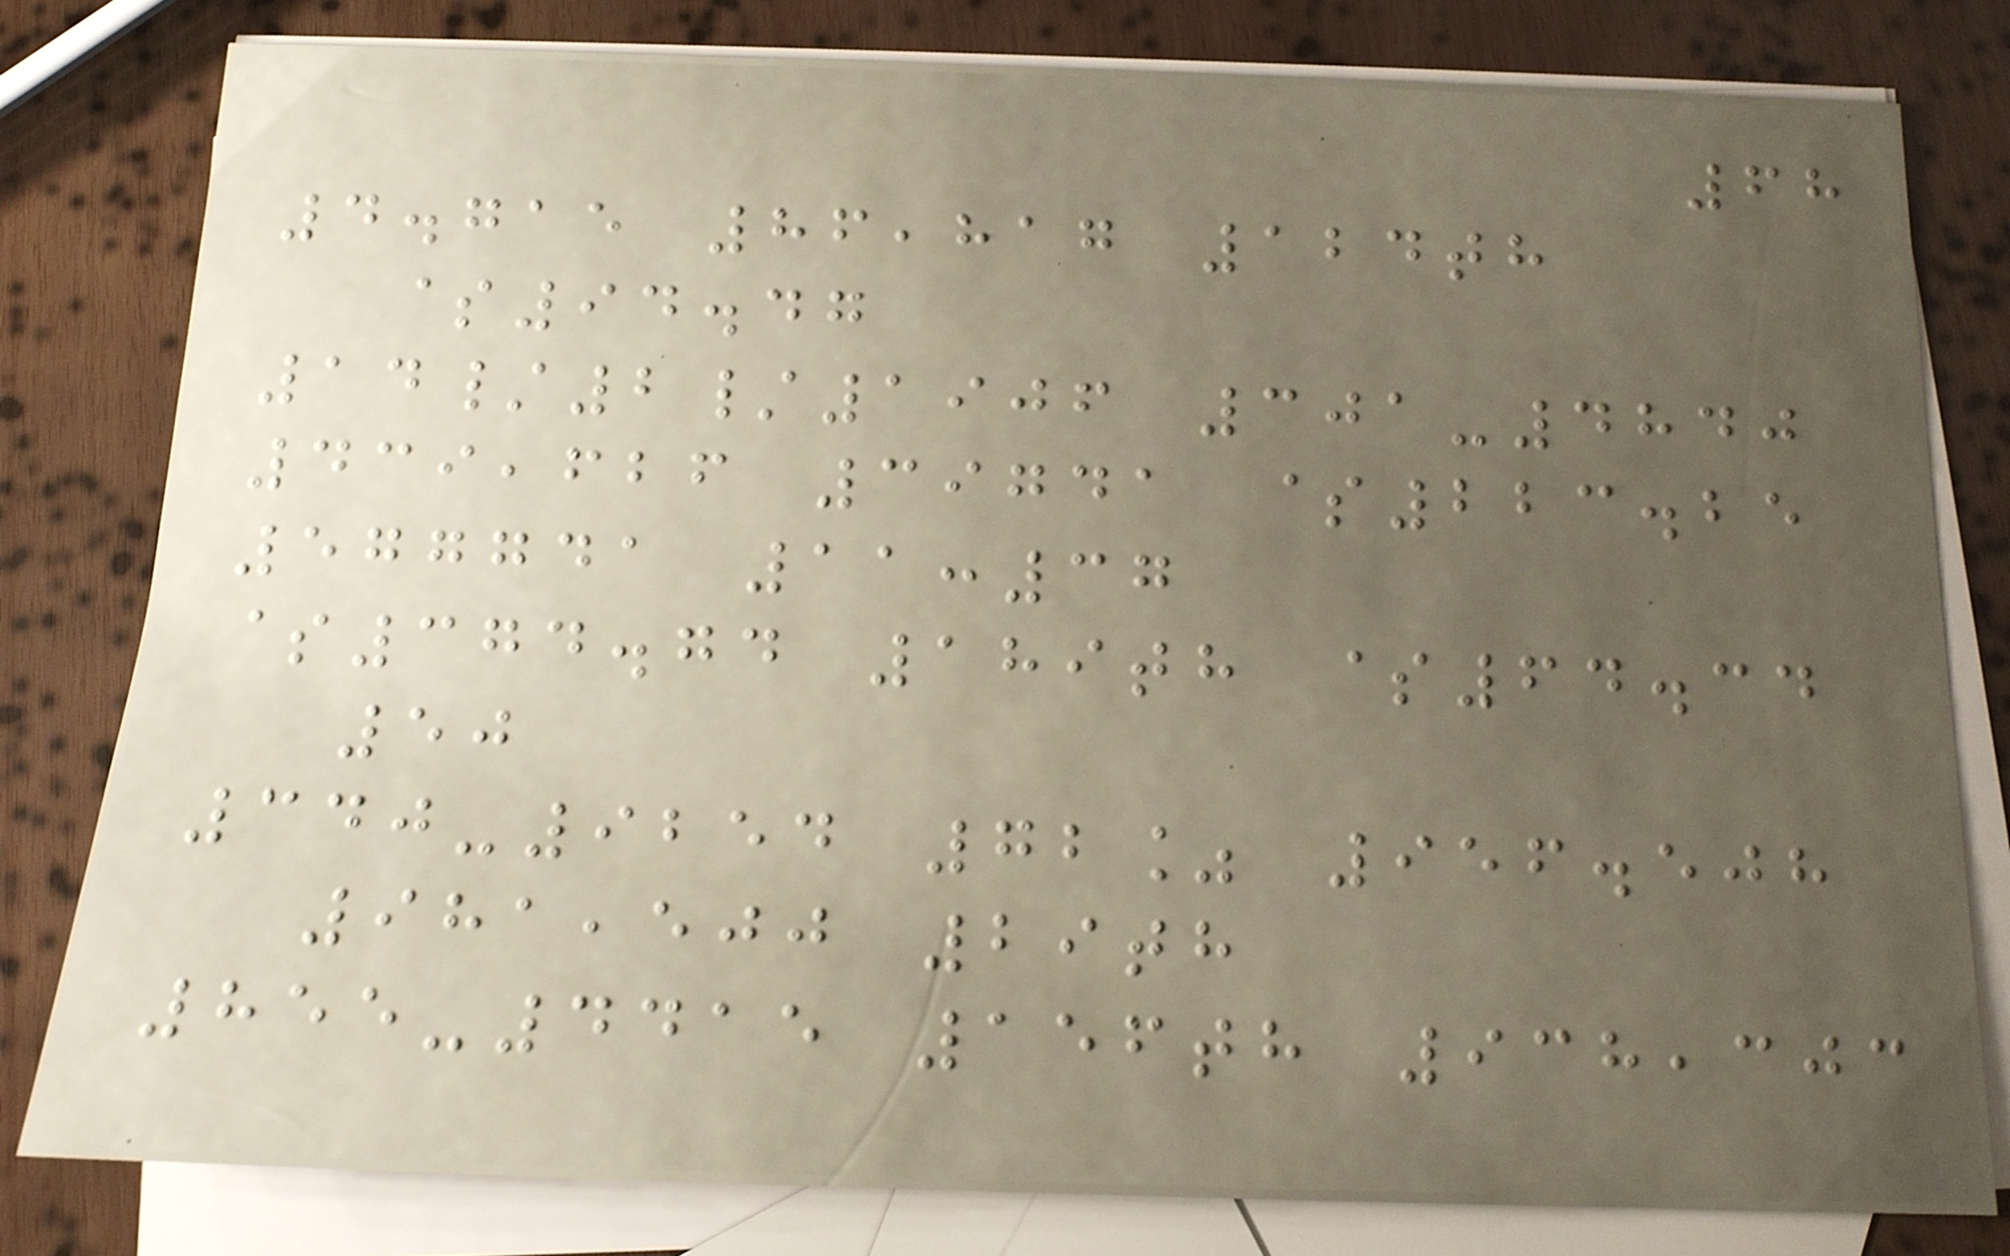68
4.715 86,817 124th
$94.47
14/2/1906 301-4840
439,626 39741 $223.25
577741 11:37
$374.74 189th $64.34
50
340-9254 72% 956.508
981,500 29th
855-4415 156th 938,303
